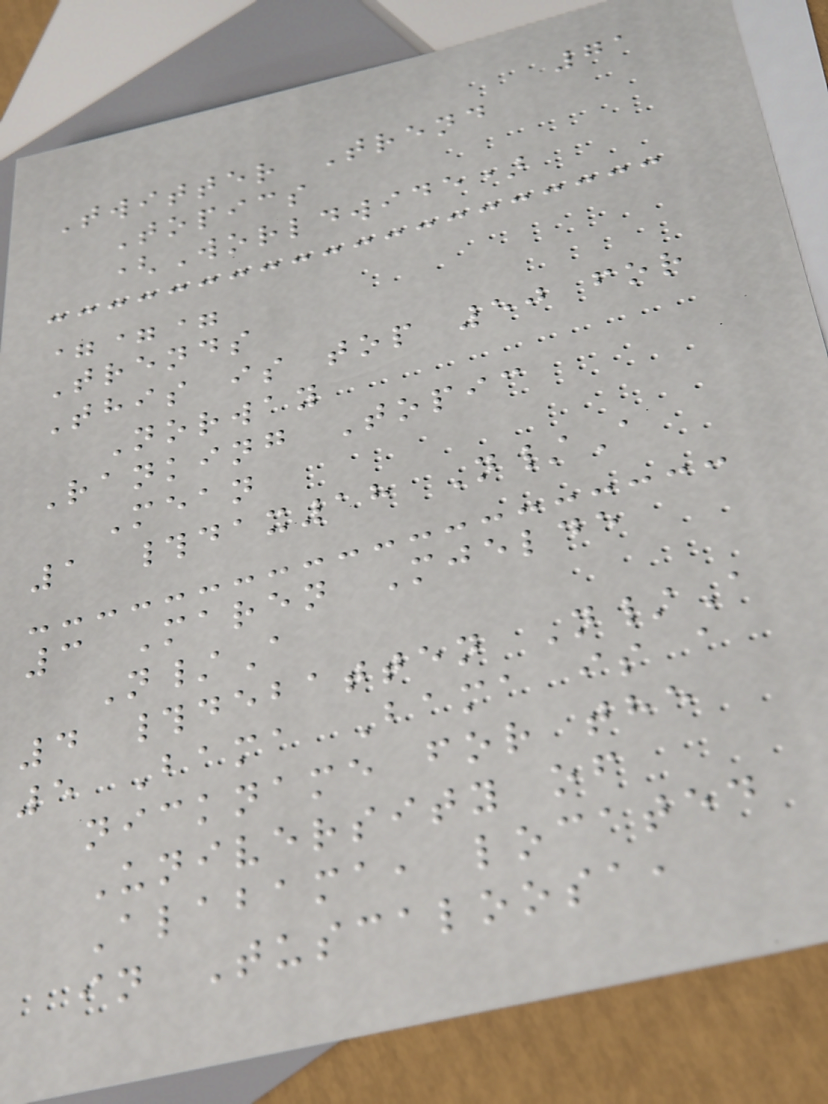71
Twitter Trend
Topics
(Worldwide)
===
Trends
This is top 50 for
Norway
Ranking Topic
Mean
1 #dax18 N/A
3 Maren Mjelde
N/A
4 #debatten N/A
5 Bama Bama is a
nickname for the
University of
Alabama, located
in Tuscaloosa,
